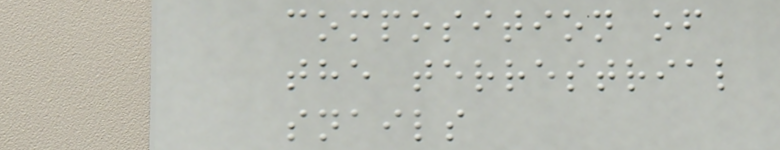composition of
the terrestrial
snails
